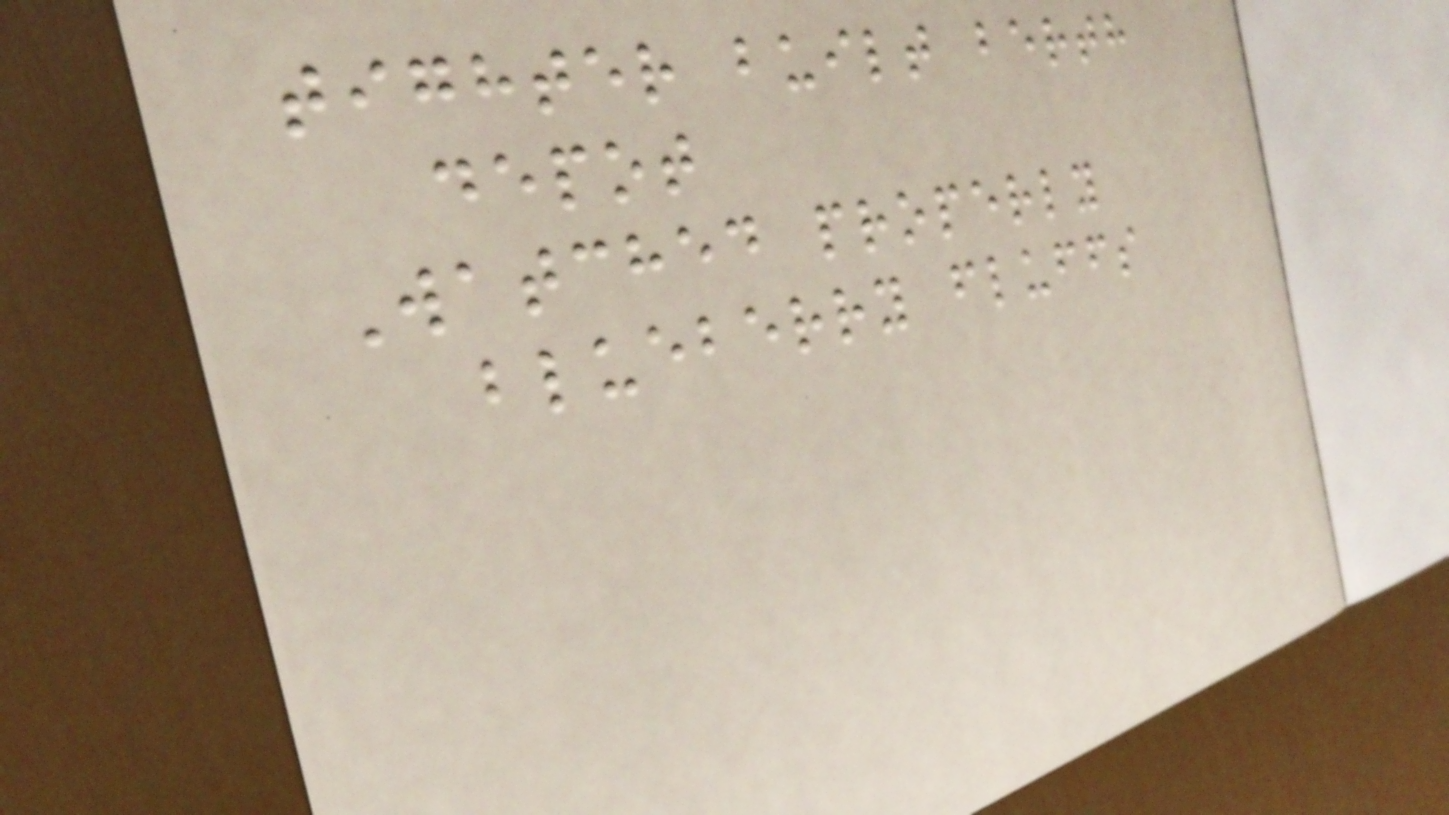tighter built berth
depot
Watched properly
blueberry fluffs
